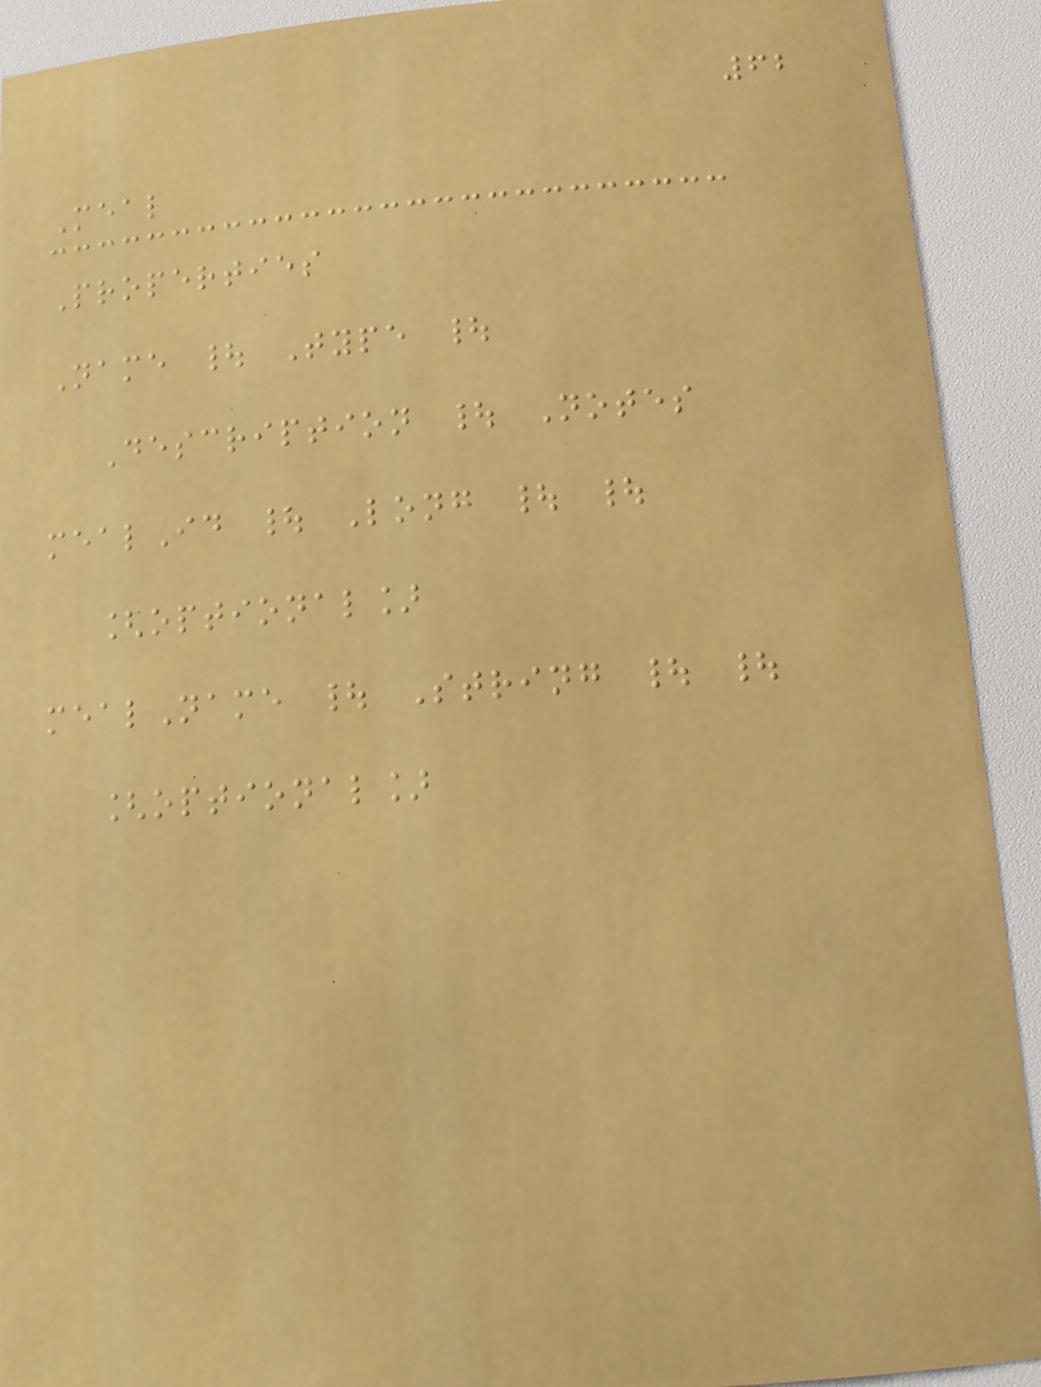62
Meal
Properties
Name | Type |
Description | Notes
mealId | Long | |
[optional]
mealName | String | |
[optional]
